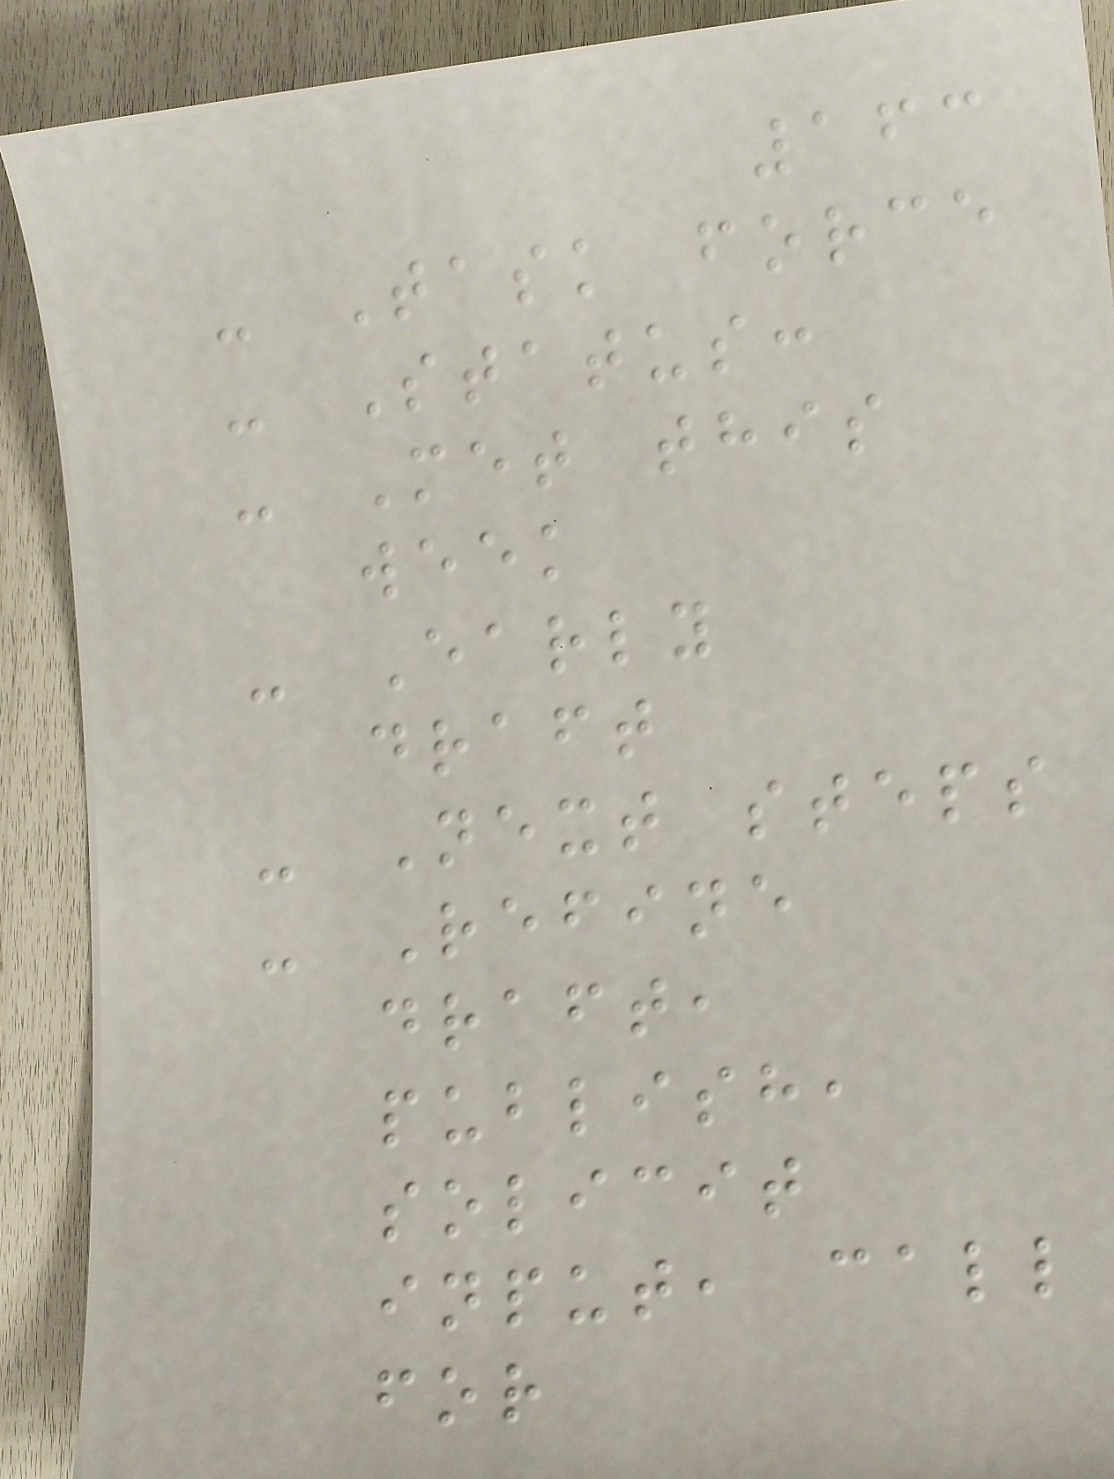163
- Task force
- Status:
- Met this
week
- Early
draft
- Next steps
- Refine
draft,
publish,
solicit
input, call
for
